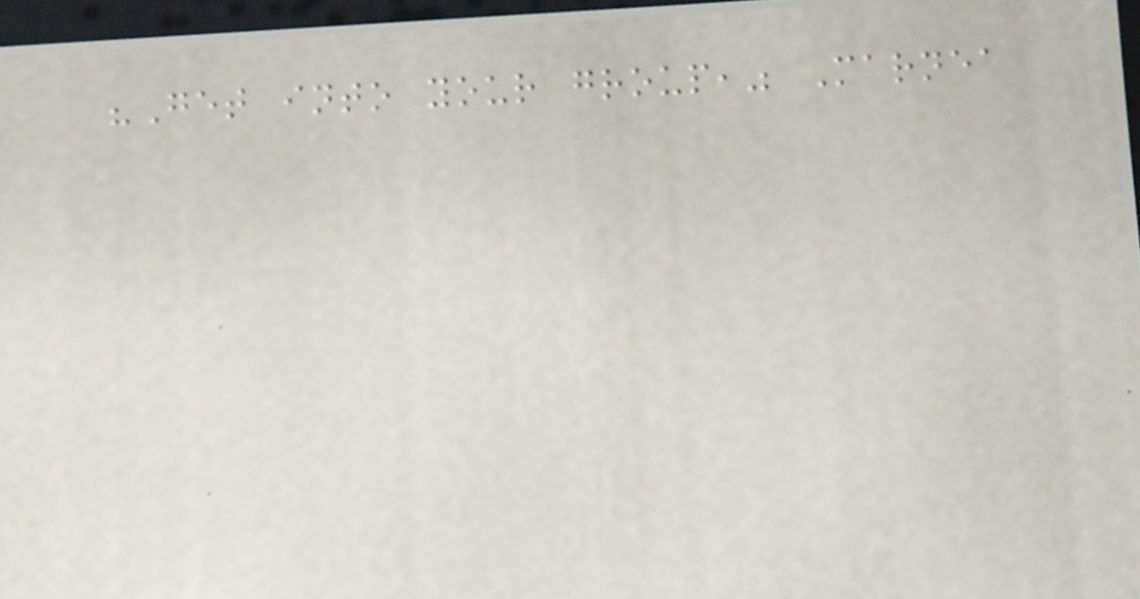"Get into your group," Marnea
